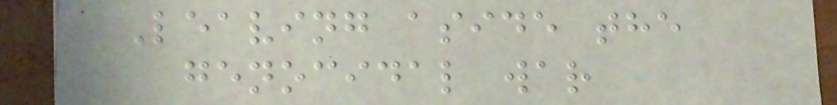Leaving aside the
genocidal war
